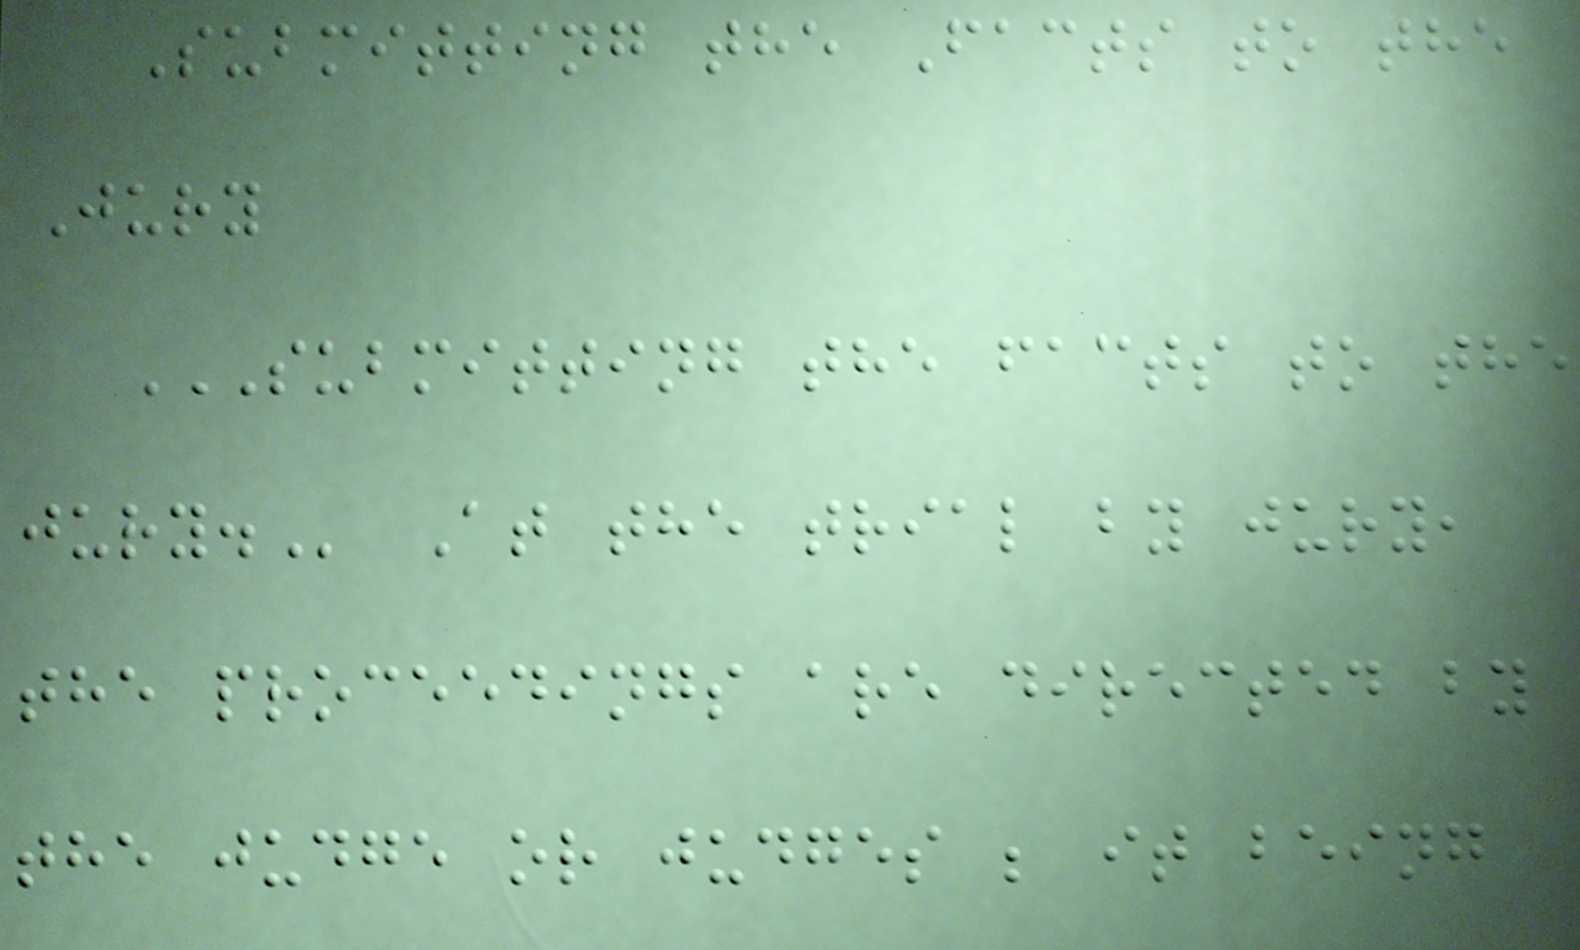Submitting the Facts to the
Jury
SUBMITTING THE FACTS TO THE
JURY. At the trial by jury,
the proceedings are directed by
the judge or judges ; it being
